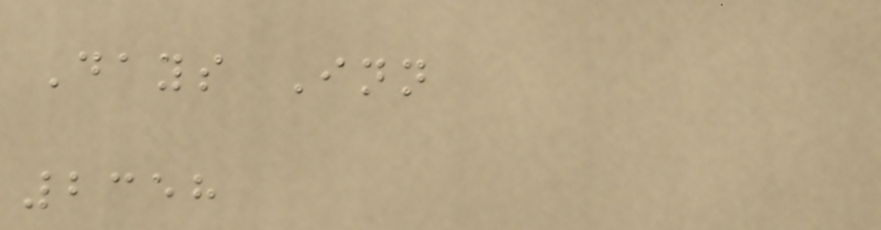Days Inn
2358
